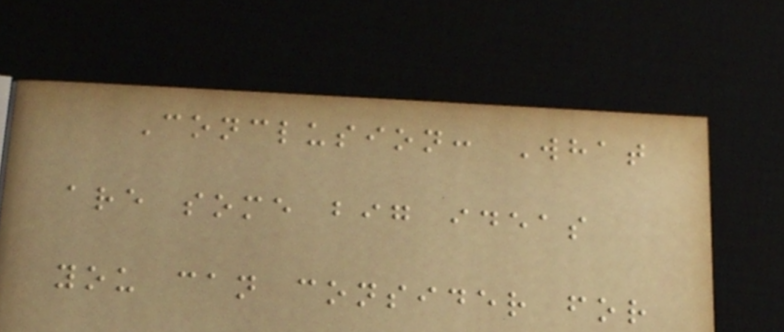Conclusion: What
are some big ideas
you can consider for
